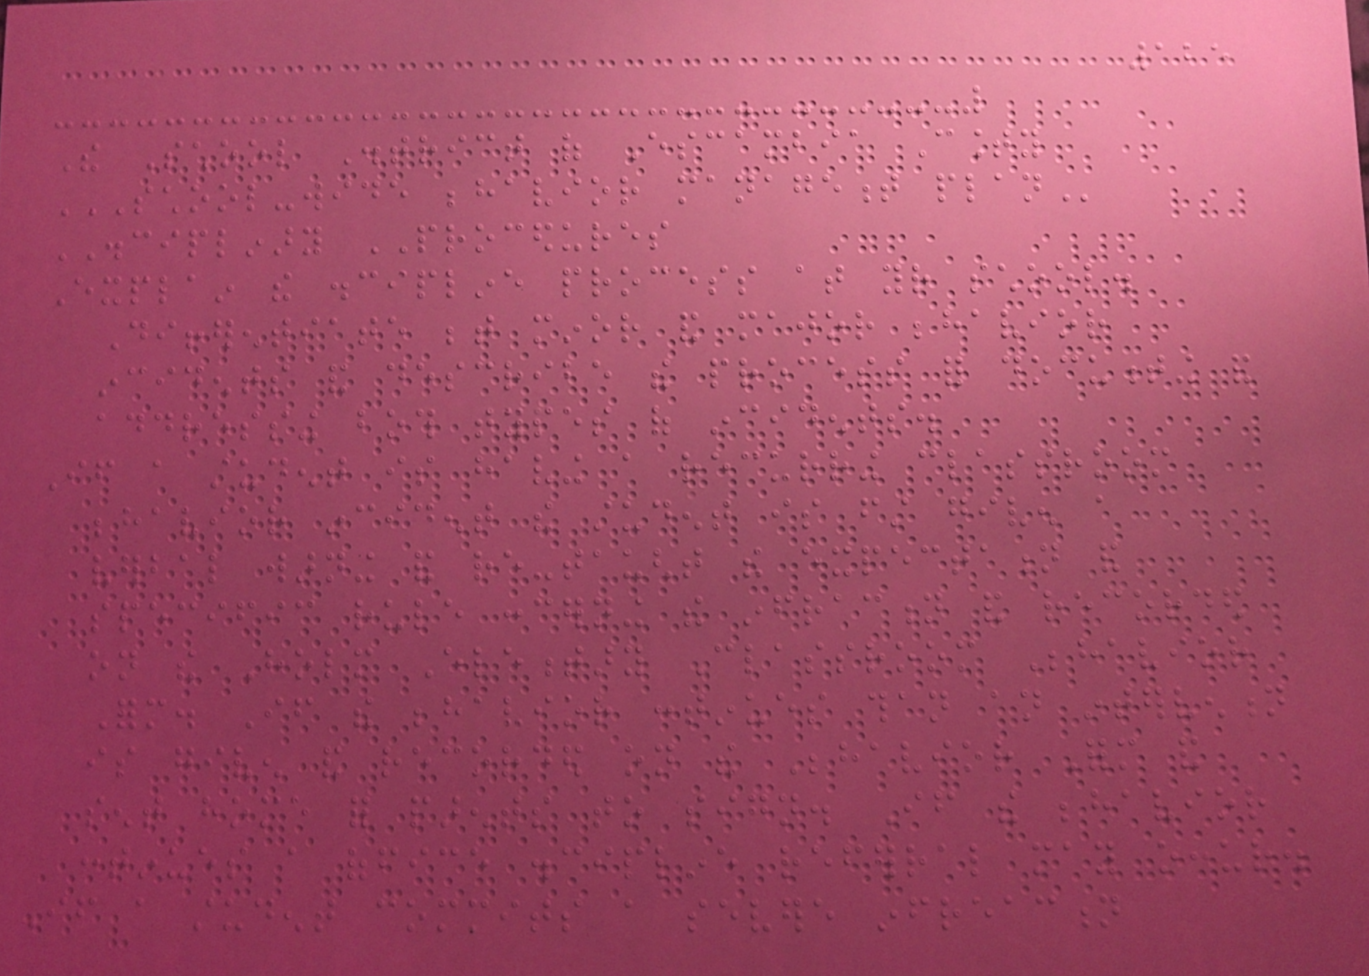125
The School District of Escambia County
SCHOOL-WIDE BEHAVIOR MANAGEMENT PLAN
DISCIPLINARY PROCEDURES
Explain the discipline process at your school.
Differentiate between minor and major behavior
incidents and describe the process for documenting and
addressing both types of incidents.
If a student is having a recurring classroom
behavior incident the student is first given a
verbal warning and re-taught the expectation and
specific rule concerning the infraction and recorded
on the Holm Elementary Classroom Behavior
Form. If the behavior continues than an intervention
is given and recorded on the Behavior Form and
sent home for parents to sign. If the behavior
continues a office discipline referral may occur.
If a student commits a severe infreaction
